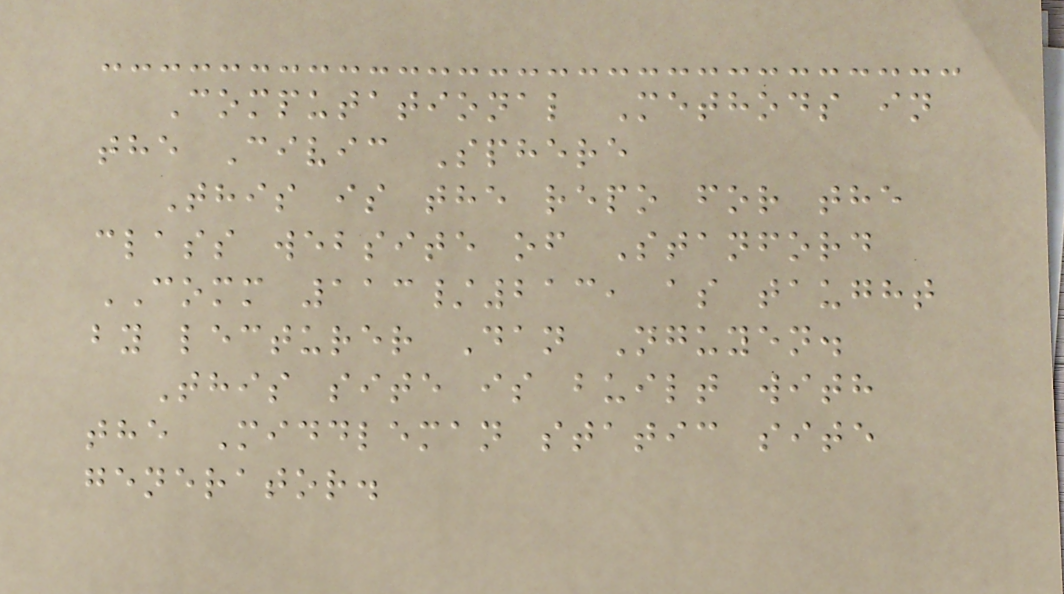Computational Methods in
the Civic Sphere
This is the repo for the
class website of Stanford
COMM 113/213, as taught
by lecturer Dan Nguyen.
This site is built with
the Middleman static site
generator.
